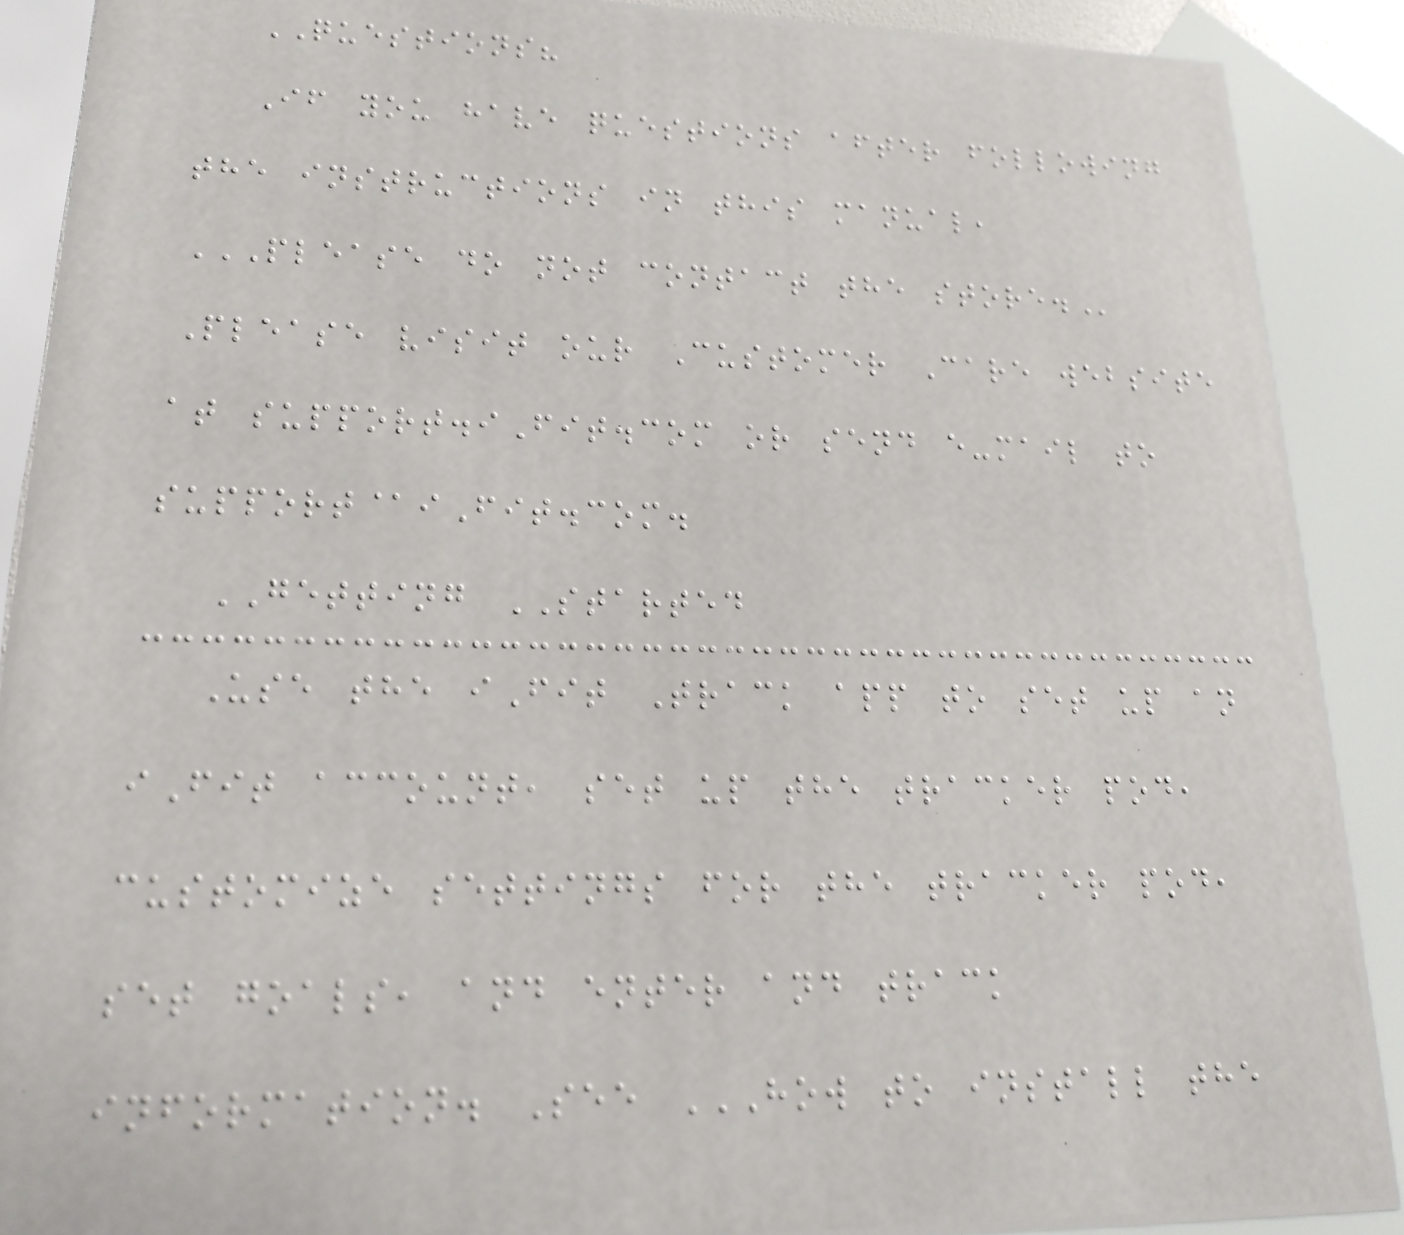QUESTIONS?
If you have questions after following
the instructions in this manual,
PLEASE DO NOT CONTACT THE STORE.
Please visit our Customer Care website
at support.iFit.com or send e-mail to
support@iFit.com.
GETTING STARTED
Use the iFit Track app to set up an
iFit account, set up the tracker pod,
customize settings for the tracker pod,
set goals, and enter and track
information. See HOW TO INSTALL THE
